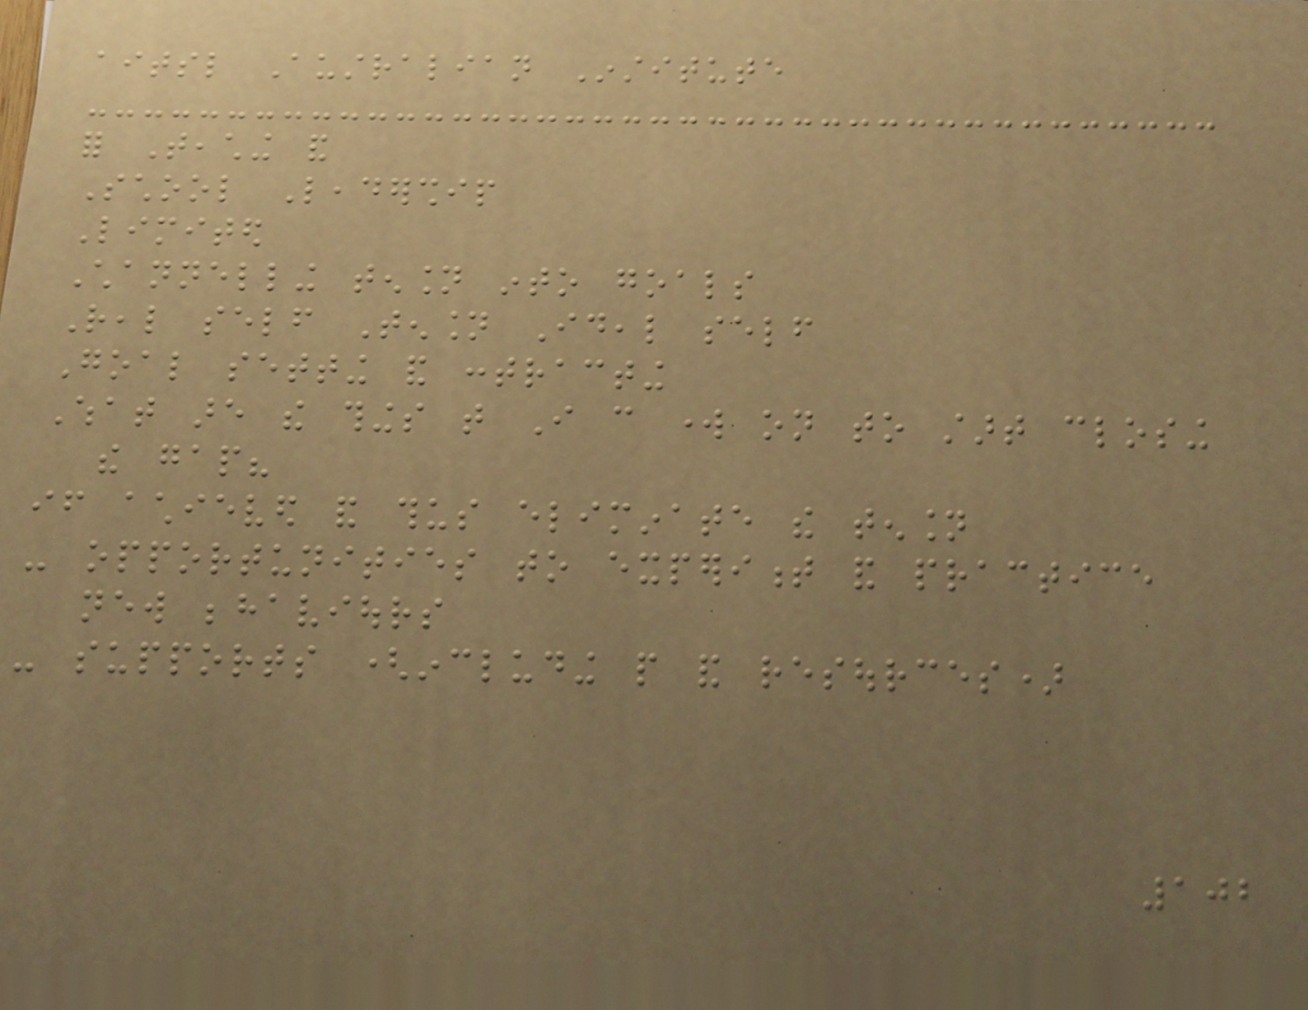aitsl Australian Institute
for Teaching and
School Leadership
Limited
Channelling tension into goals
Real self Tension Ideal self
Goal setting and contracting
What are the things that I can work on to start closing
the gap?
if achieved and thus eliminate the tension
- opportunities to experiment and practice
new behaviours
- supports (including people and resources)
102
